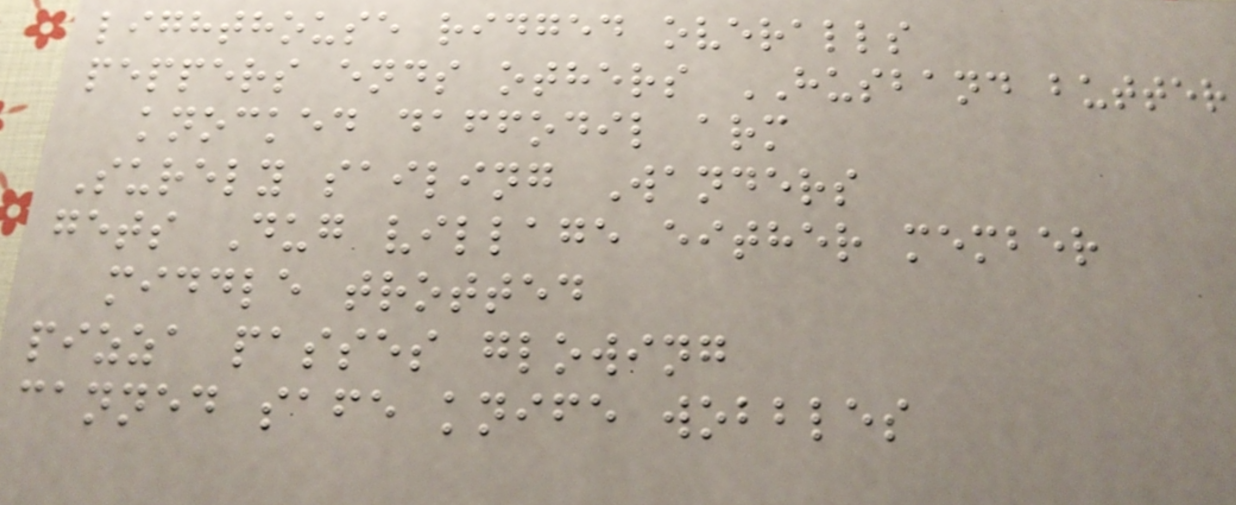lighthouse ridged overalls
peppers ends others HUSBAND butter
knocked daffodil arm
Surely sailing Wanders
gets Dug village either member
middle trotted
pizza passes glowing
canned safe knife wobbles
